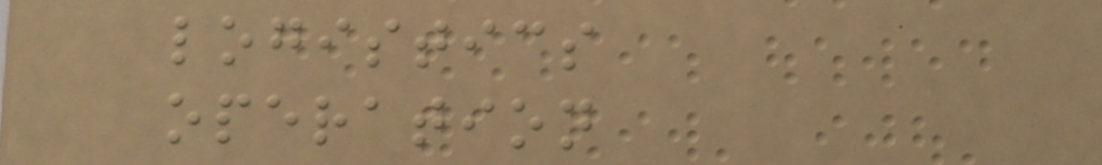logistics
operation
